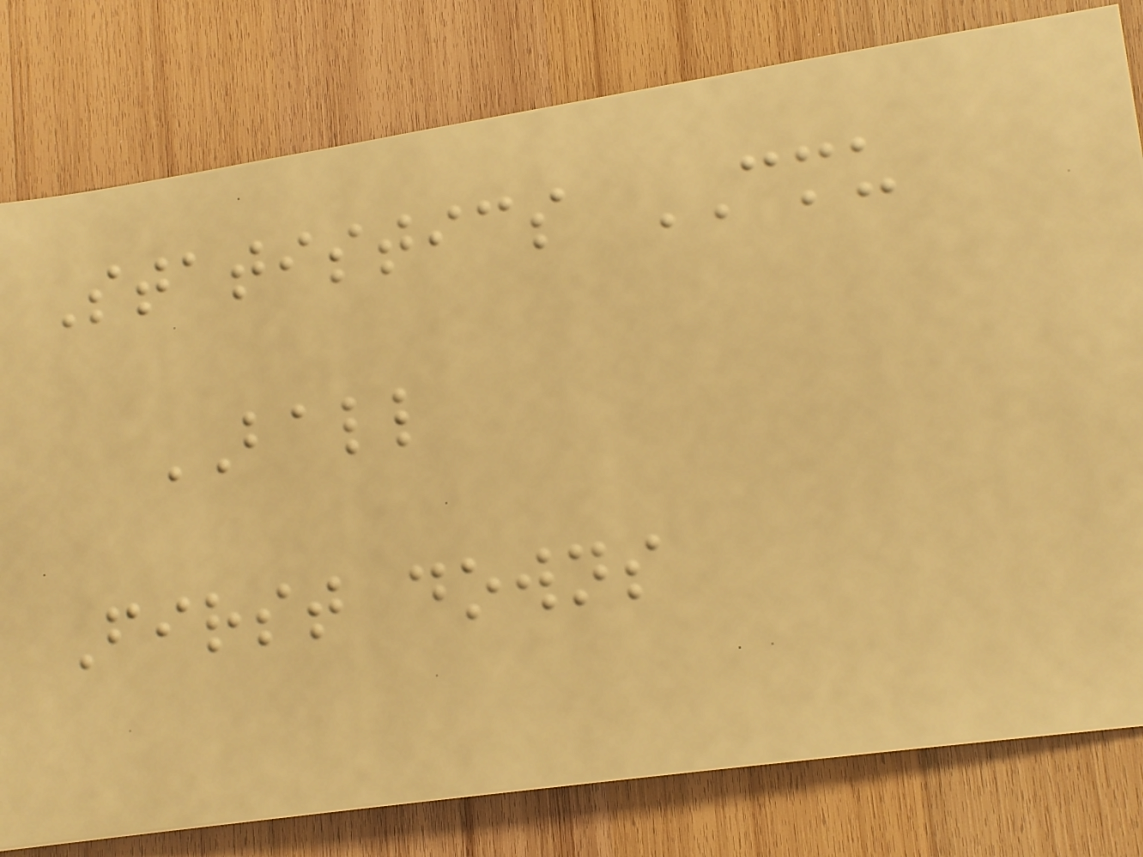Statistics CMU
BALL
First downs
